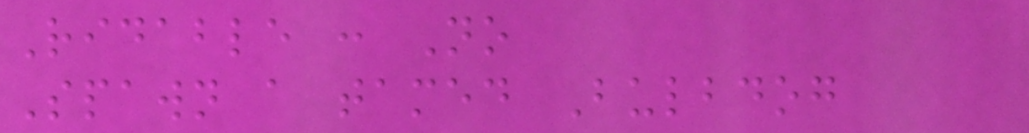Ridable : No
Spawn a tamed Bulbdog
